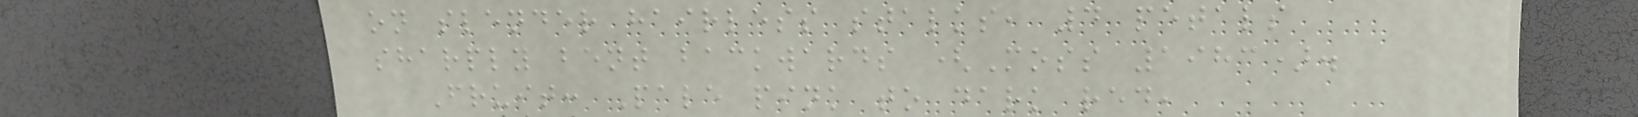on slender hairless stalks, 4 petals
sharply bent backwards (Moss 1983).
Fruit: Pale pink to dark red,
